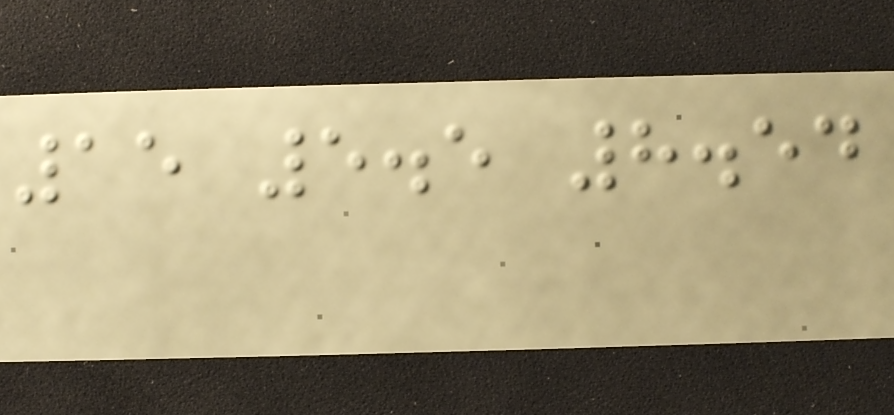15 5.5 8.54
